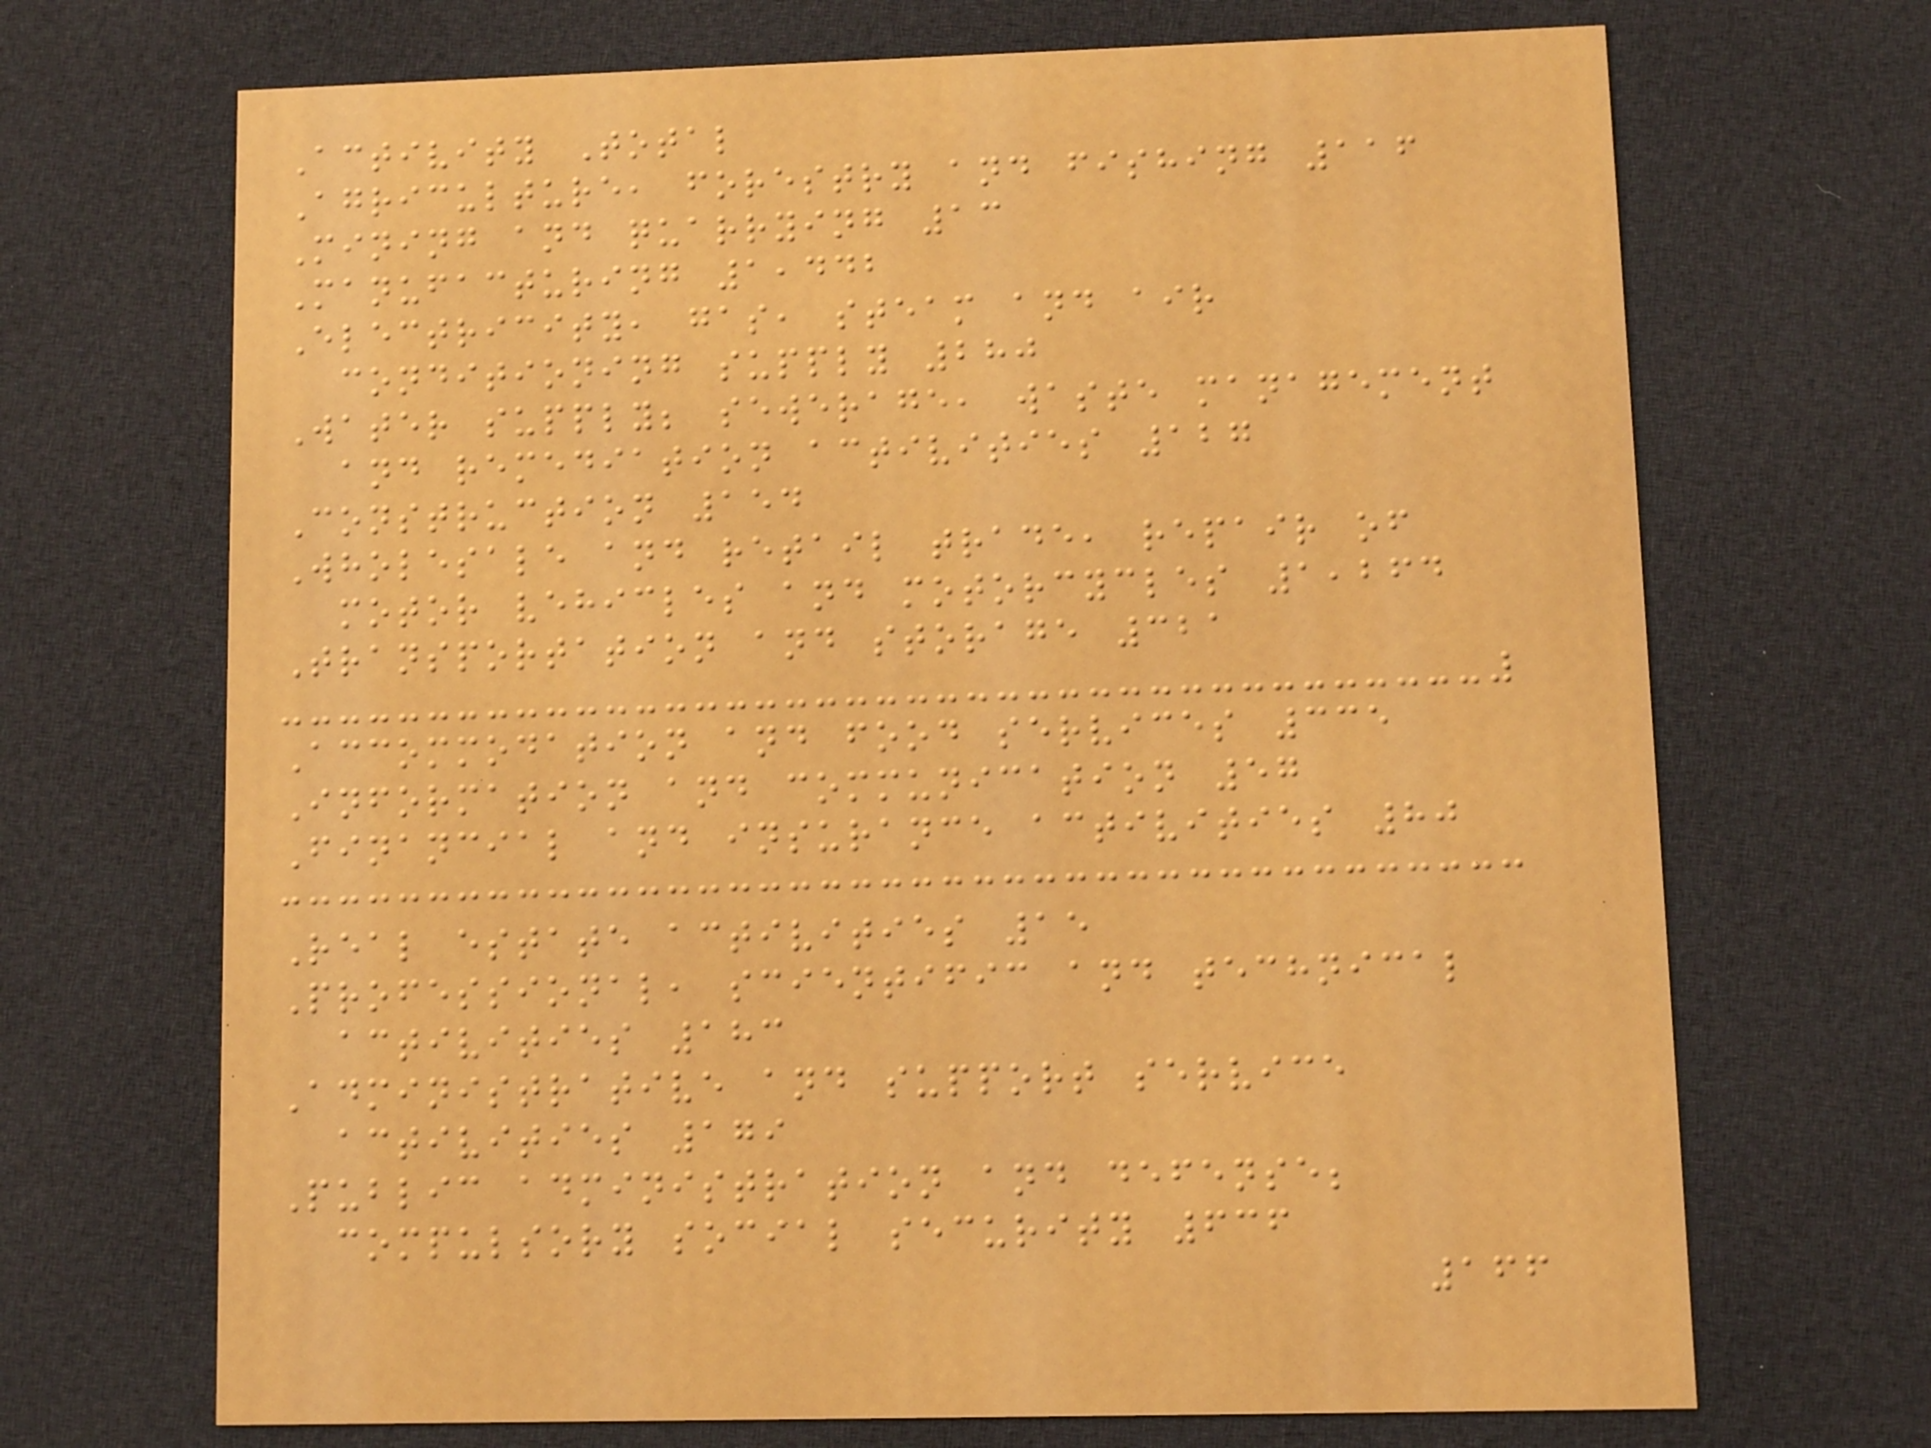Activity Total
Agriculture, forestry and fishing 116
Mining and quarrying 13
Manufacturing 1,442
Electricity, gas, steam and air
conditioning supply 280
Water supply; sewerage, waste management
and remediation activities 127
Construction 154
Wholesale and retail trade, repair of
motor vehicles and motorcycles 1,264
Transportation and storage 321
Accommodation and food services 335
Information and communication 57
Financial and insurance activities 80
Real estate activities 15
Professional, scientific and technical
activities 183
Administrative and support service
activities 179
Public administration and defense;
compulsory social security 636
166
